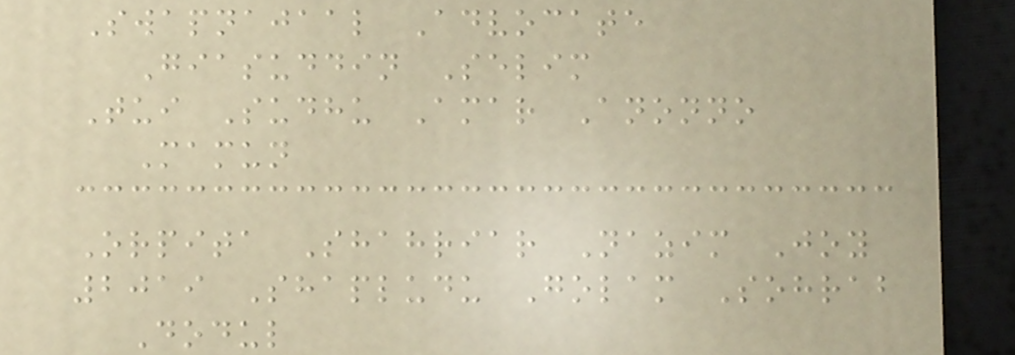Swapnajaal Advocate
Giasuddin Selim
Tui Sudhu Amar Anonno
Mamun
Orpita Shahriar Nazim Joy
2019 Shapludu Golam Sohrab
Dodul
